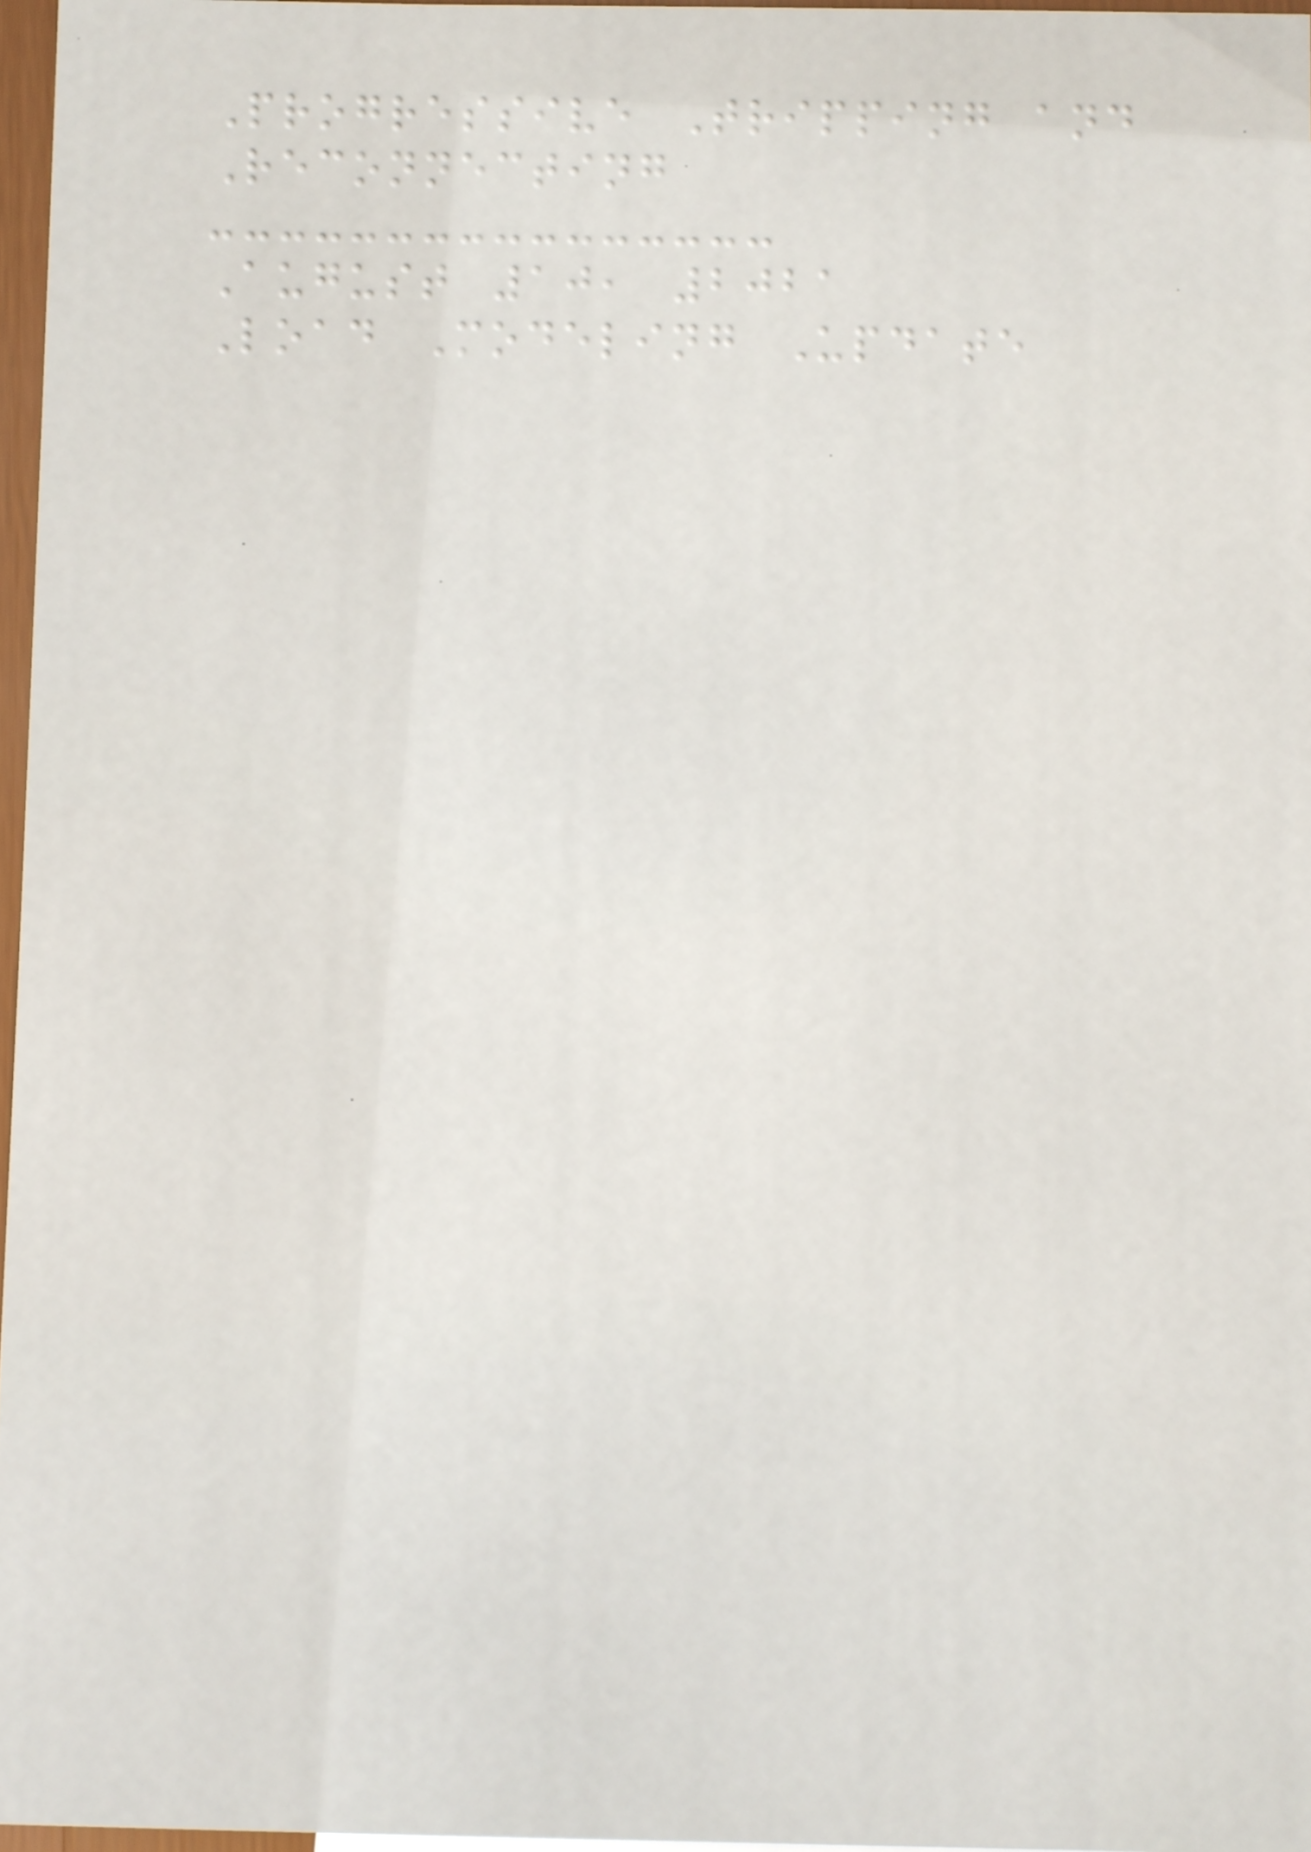Progressive Tripping and
Reconnecting
August 10, 2021
Load Modeling Update
